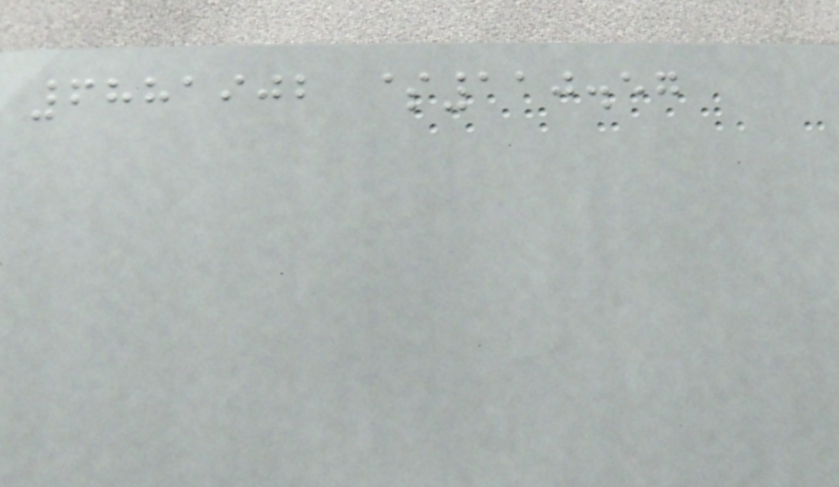6881902 $110.57
